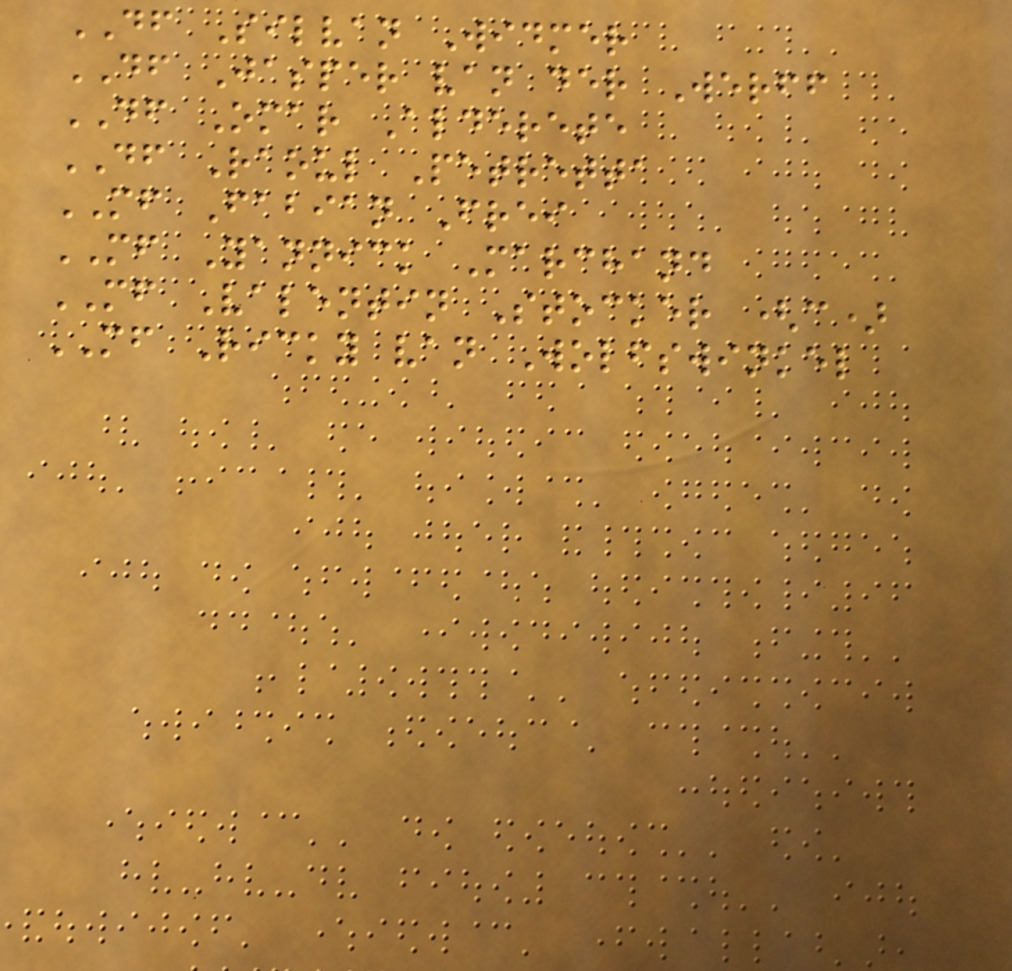DF Silvan Widmer
DF Jasper van der Werff
DF Omar Alderete
DF Raoul Petretta
MF Fabian Frei
MF Yannick Marchand
MF Valentin Stocker (c)
MF Ricky van Wolfswinkel
